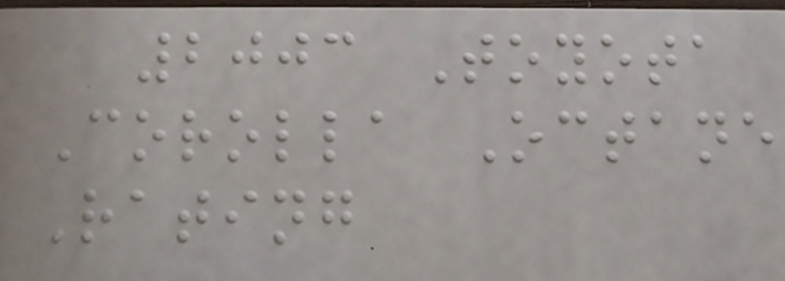2003 Toyota
Corolla Octane
Rating
